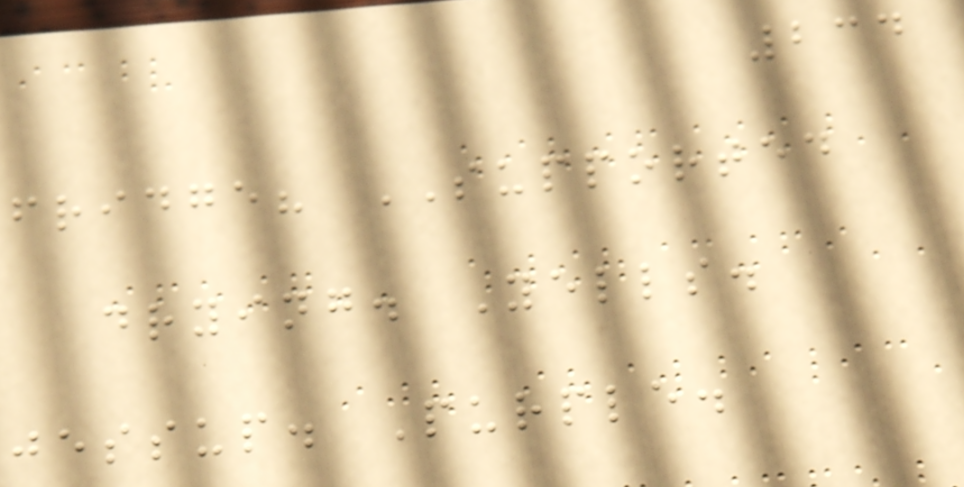234
fridge? SUPPORTED
drying. Yells.
jessup. Purple.
